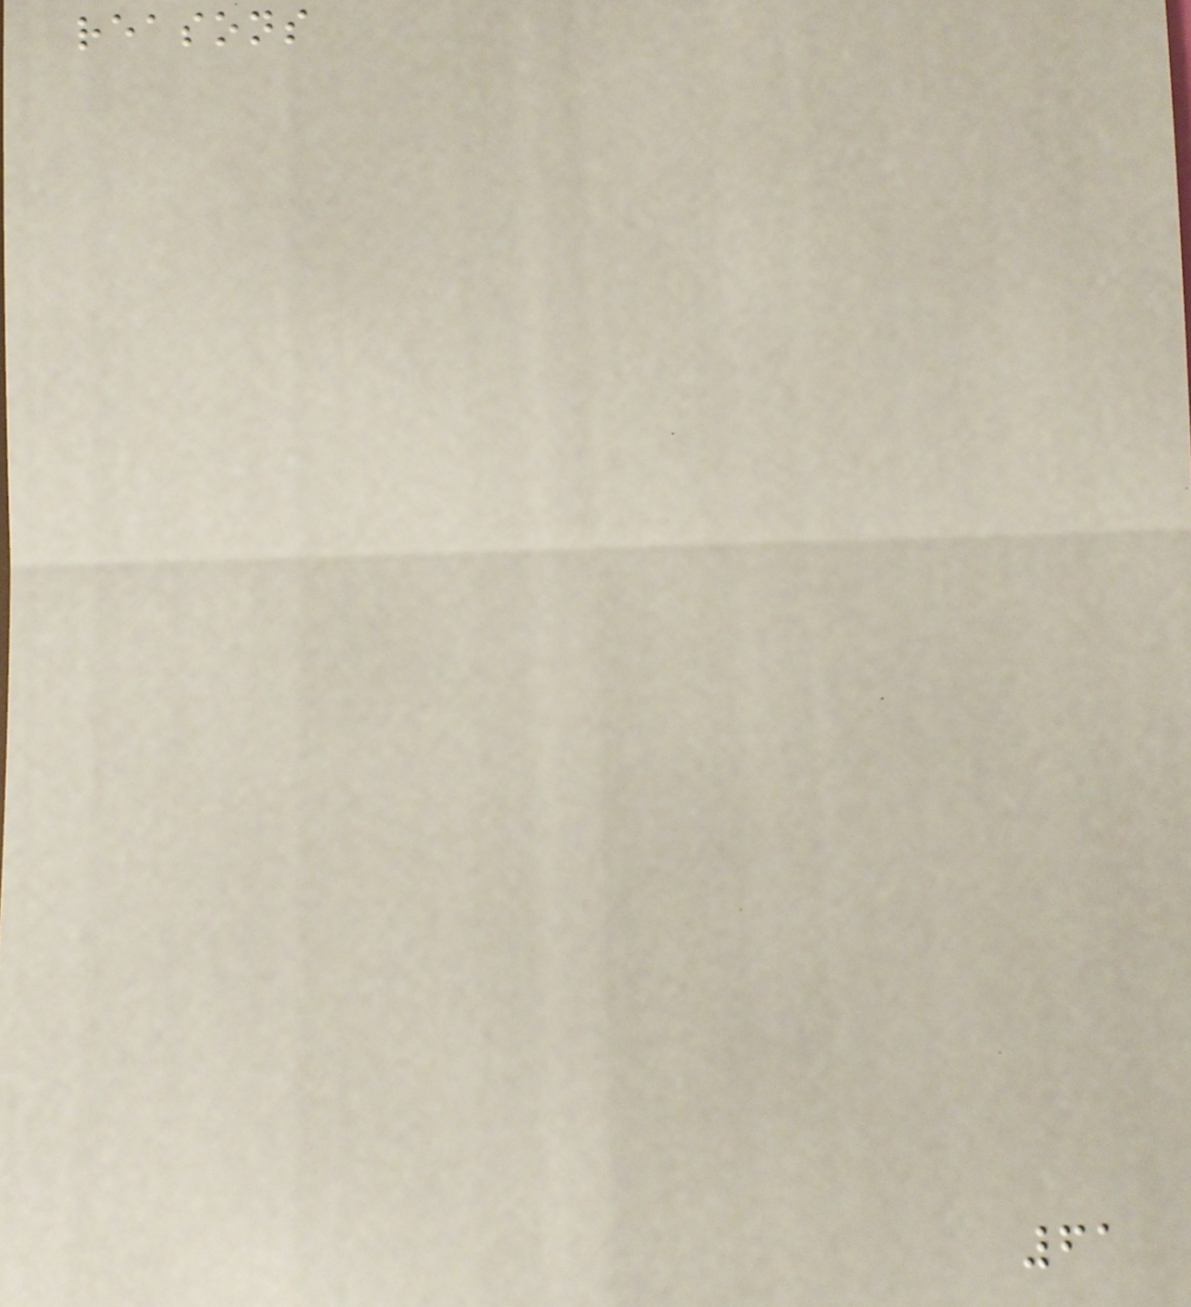reasons
61
